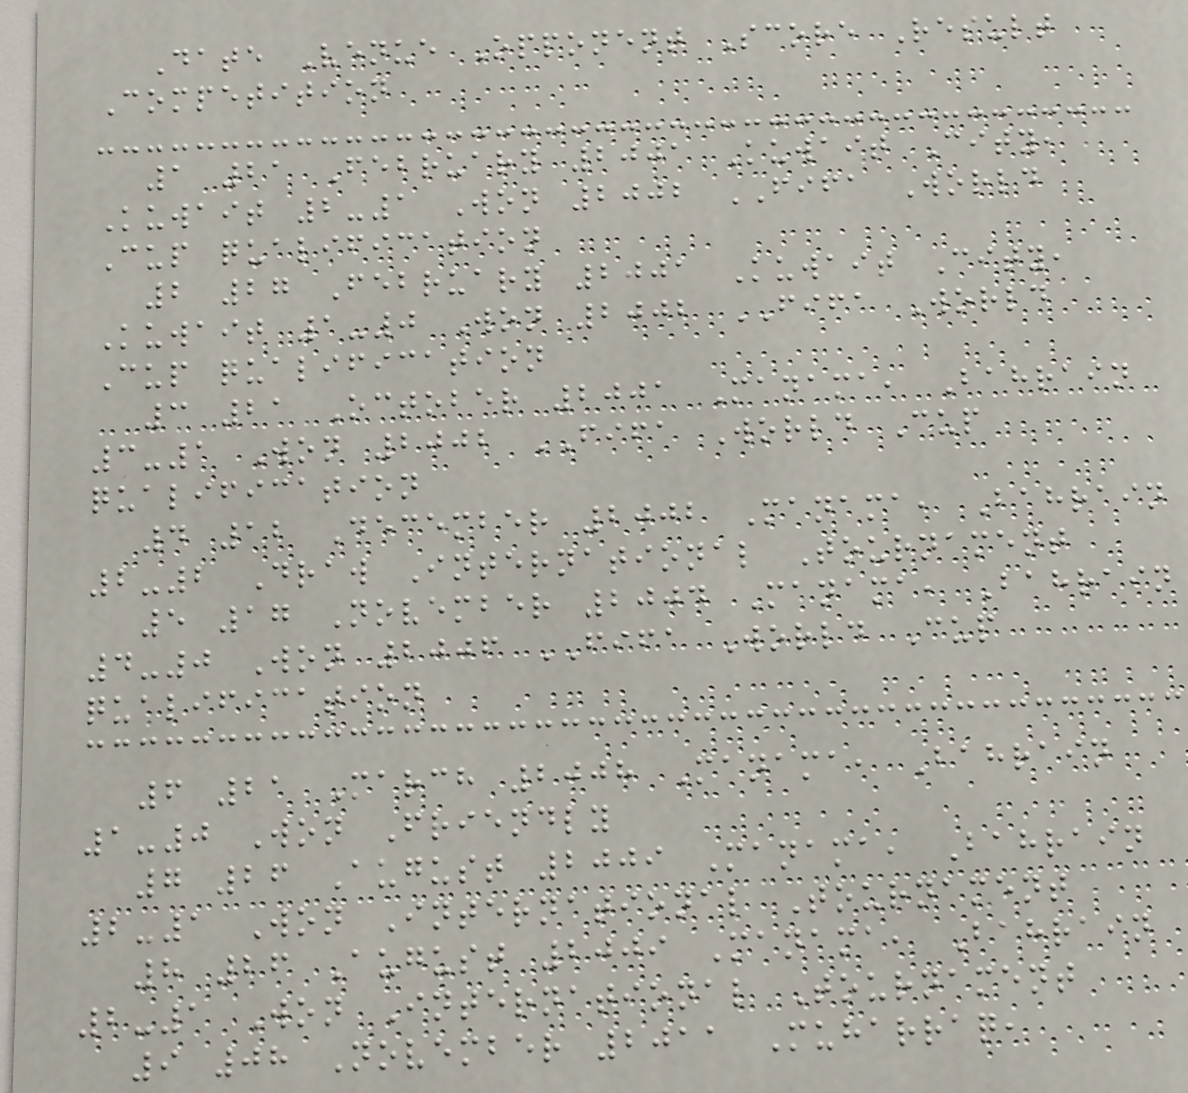Date Venue Opponent Score Result
Competition
1 21 February 2001 Kuwait City,
Kuwait 2-1 Won 2002 FIFA World
Cup qualification
2 27 February 2001 Kuwait City,
Kuwait 1-0 Won 2002 FIFA World
Cup qualification
3 21 October 2001 Manama, Bahrain
3-1 Won 2002 FIFA World Cup
qualification
4 12 December 2002 Manama, Bahrain
2-2 Draw International Tournament
5 17 November 2004 Manama, Bahrain
4-0 Won 2006 FIFA World Cup
qualification
6 21 March 2008 Manama, Bahrain
1-0 Won Friendly
7 26 August 2009 Manama, Bahrain
2-1 Won International Tournament
8 26 August 2009 Manama, Bahrain
2-1 Won International Tournament
9 08 November 2011 Muharraq,
